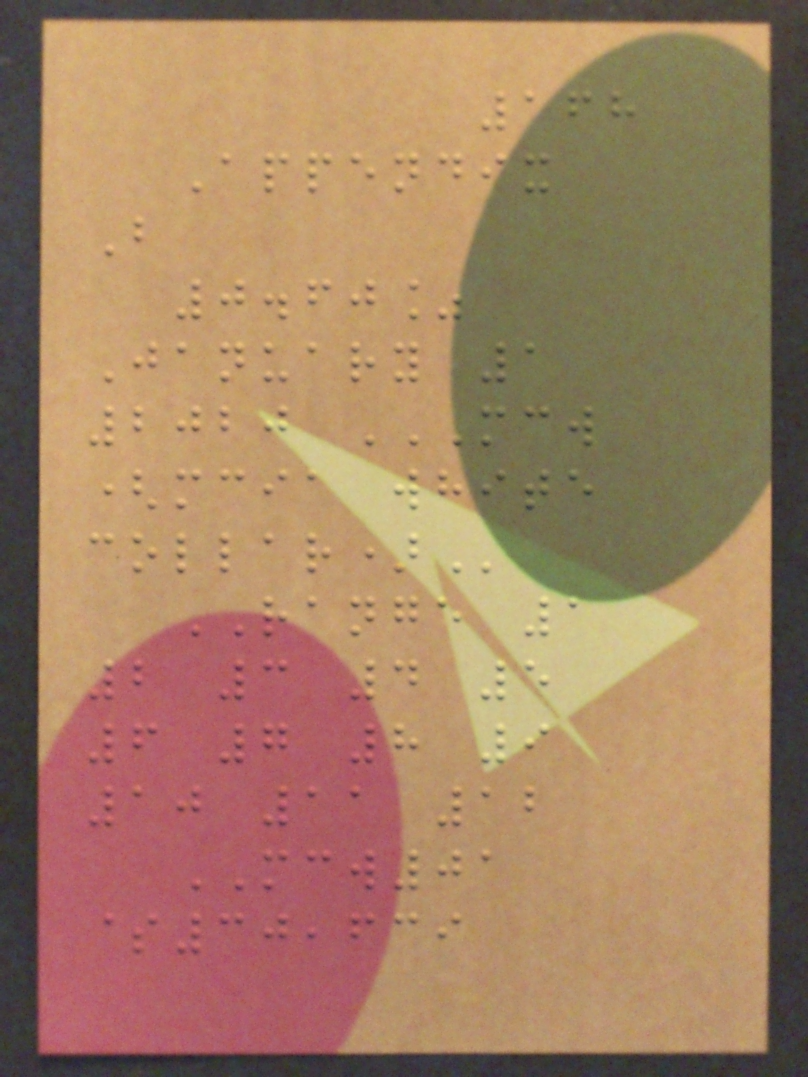168
Appendix
B
0.60%
January 1
2020 MCW
(MCIA WHITE
COLLAR)
RANGE 1
2 3 4 5
6 7 8 9
10 11 12
MCW01
$30,639
